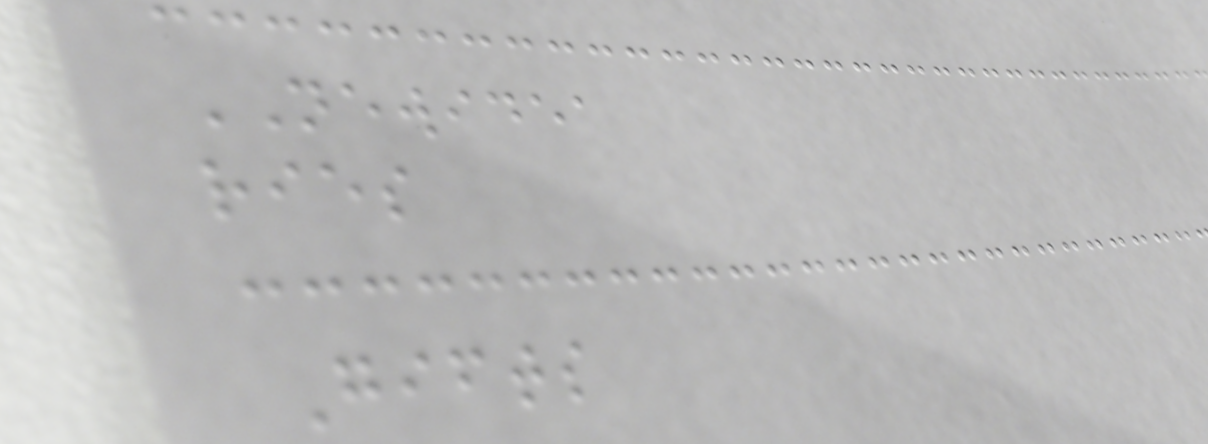NEWIDEA
ries
Gifts
